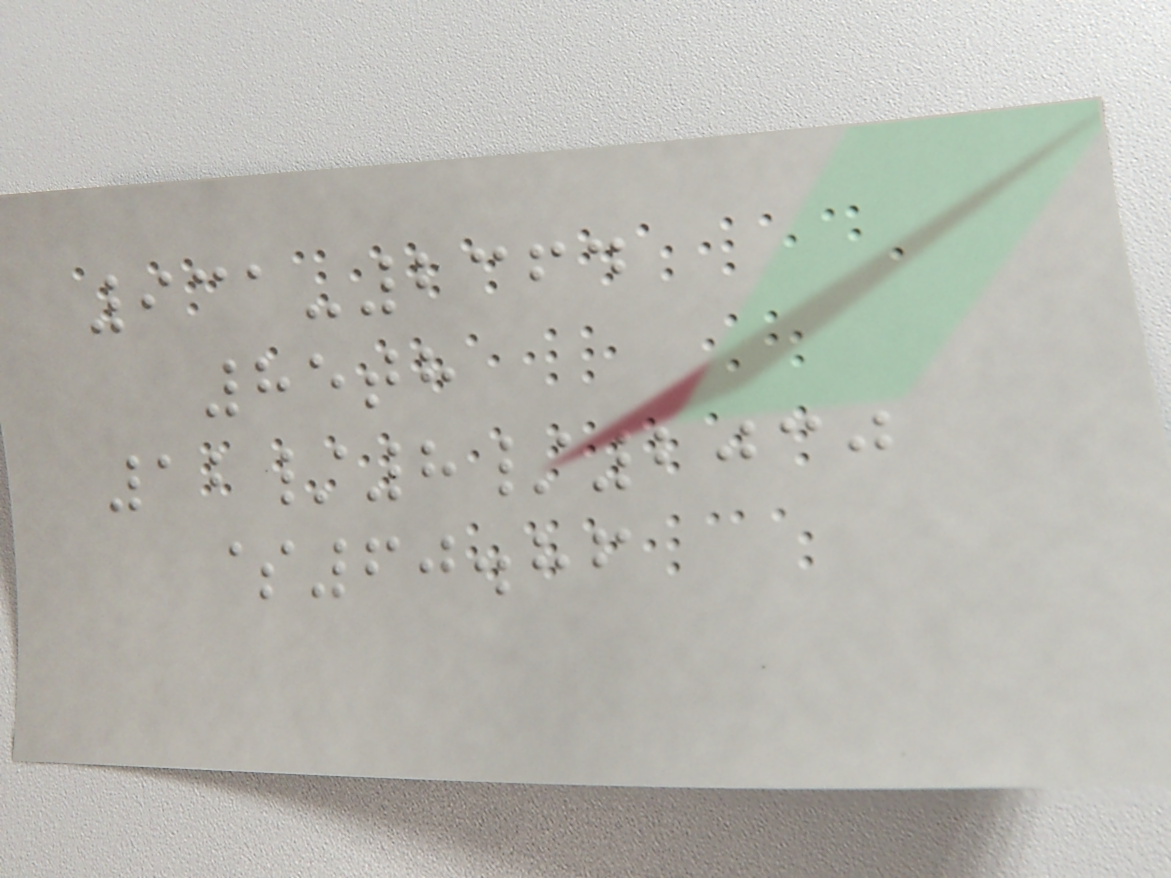931-2364
85th
12/8/2030
$60.86
